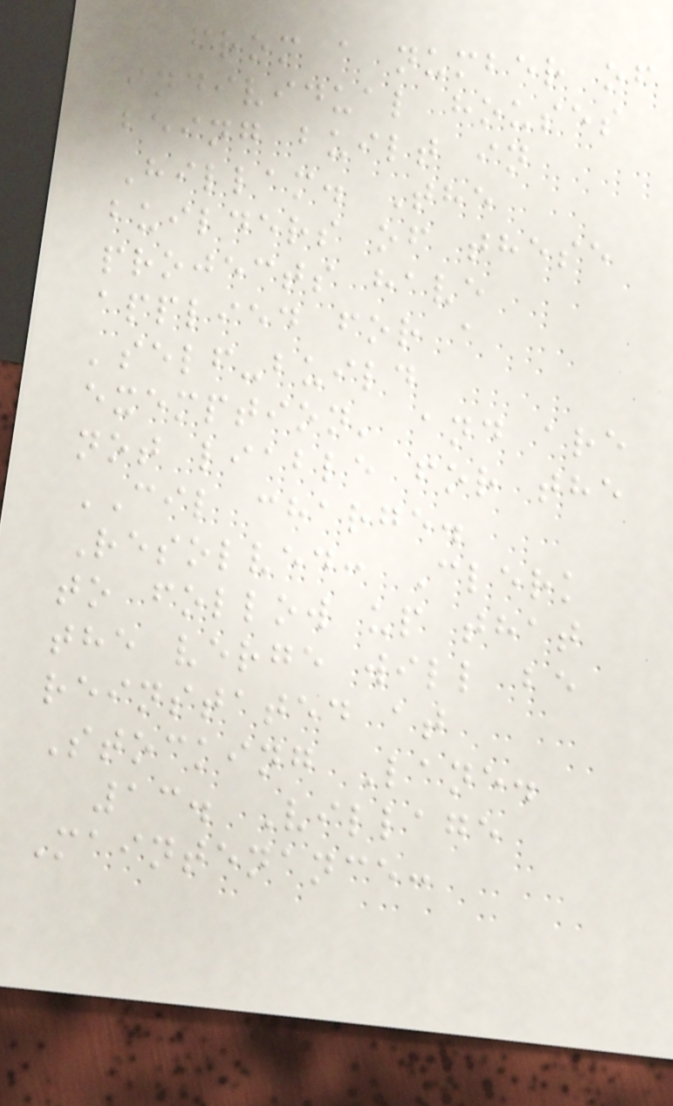from a number of
individual houses
being built in
Hillam. The
builders of these
projects have
applied for a
'self-build
exemption' and are
not liable for the
CIL charge.
Resolved: Clerk
to follow up that
the verge will be
reinstated at
Stocking Lane.
13. Village
Maintenance:
